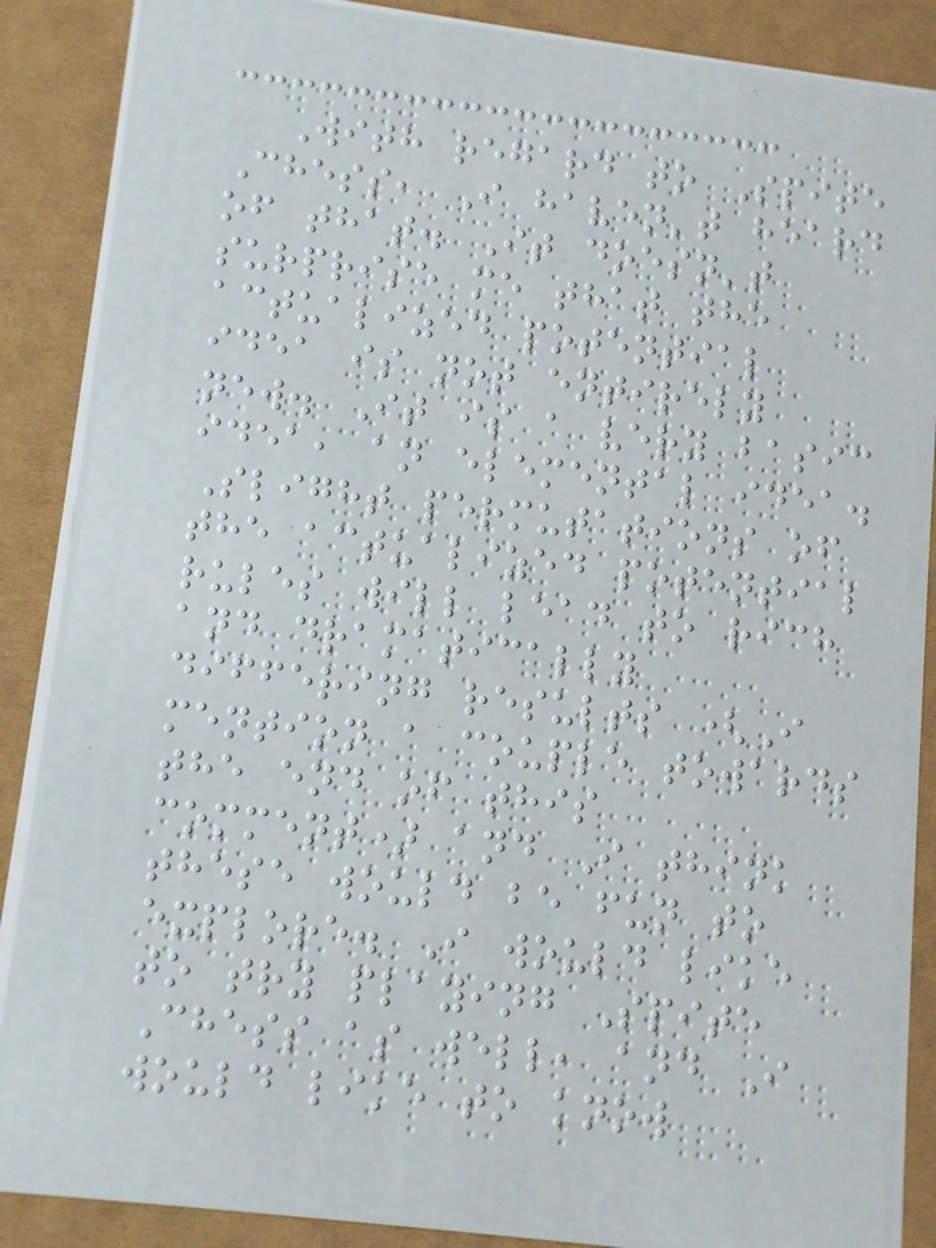With regard to Spite
Chess, I haven't heard
of that. It doesn't
surprise me that the
actualized potential
idea is not entirely
new. It is a very basic
idea, an elemental idea.
Slight permutations of
the actualized potential
rules will lead to rich
and dramatically
differing results (I
mention a couple towards
the end of this
comment) and I think
these would be fun to
explore. I would like
to try playing Spite
Chess as well, and I
would like to know
